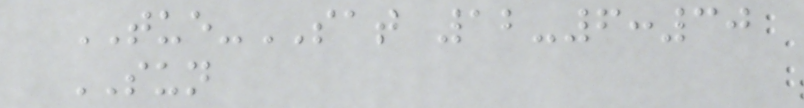TUE-SAT 12-6:30
SUN
